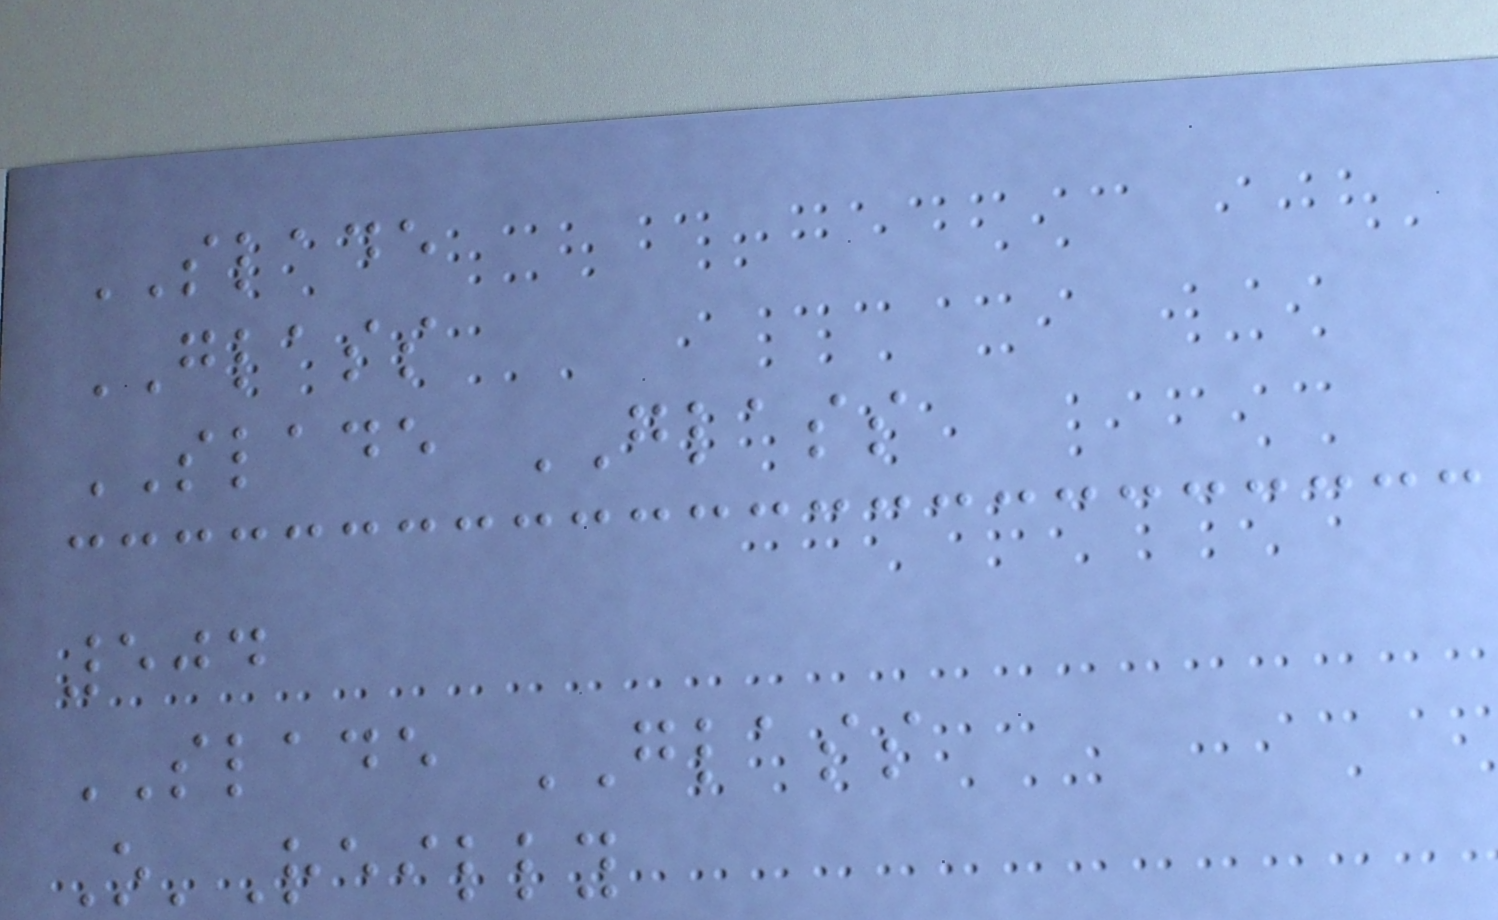SLADE
GLASS
SLADE GLASS
504
SLADE GLASS
O'Reilly
